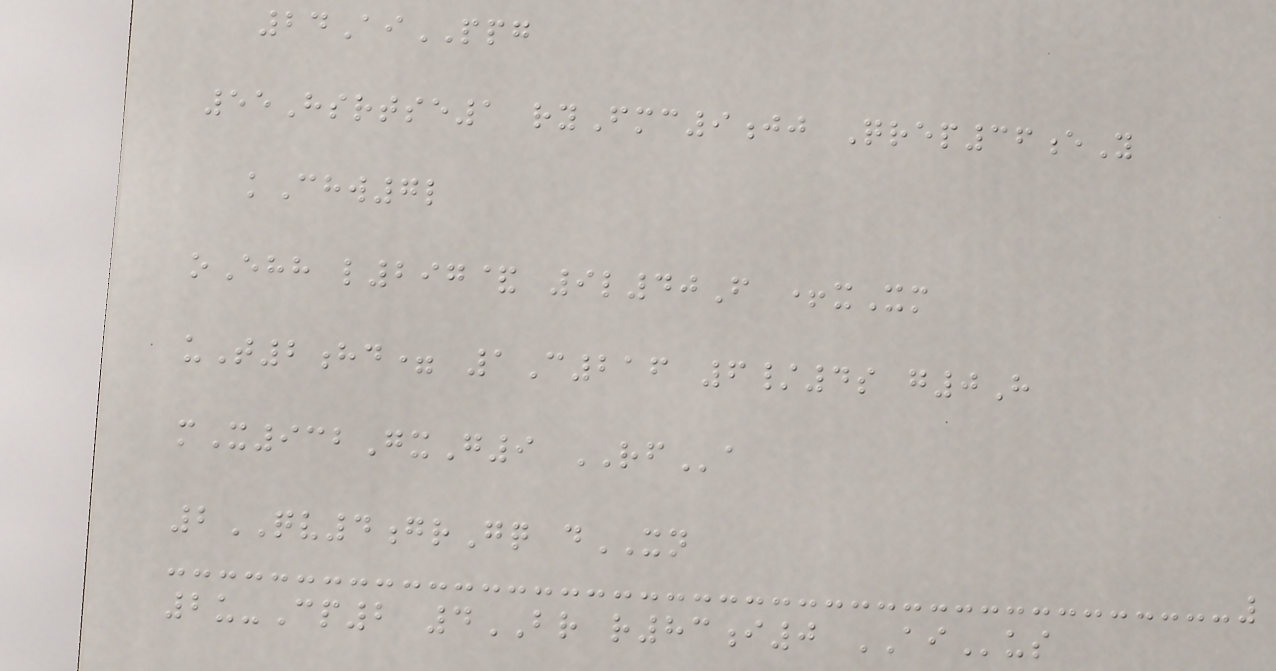24AiPPG
55Hsrtse1 ryFmc9jj Qrep36eY
kChw7l
oEhh l297& 9l40F +xXm
uT2hd= 1C216 6/4s g0H
mX932GxG9 RFa
2QV4grGq dXN
2u-Cp2 4BR r83i0 AIus
